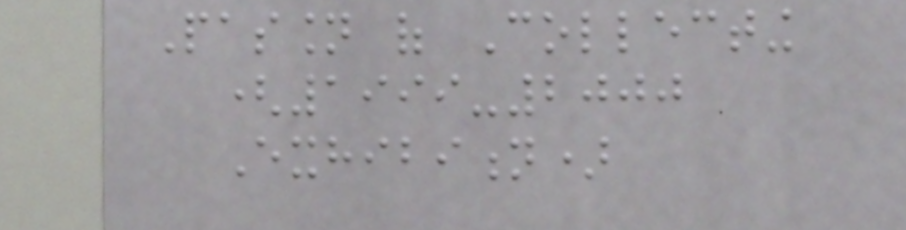Passion of Collecting
(1999-2000
Exhibition)
